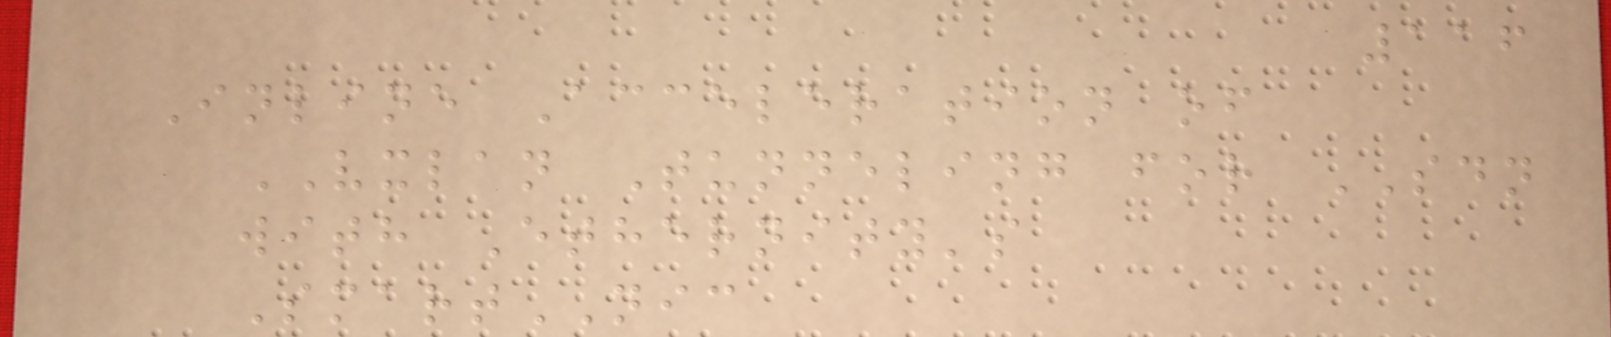116
Inline Acceleration of
VXLAN Tunneling for SDN
with Ethernity's
SmartNIC
